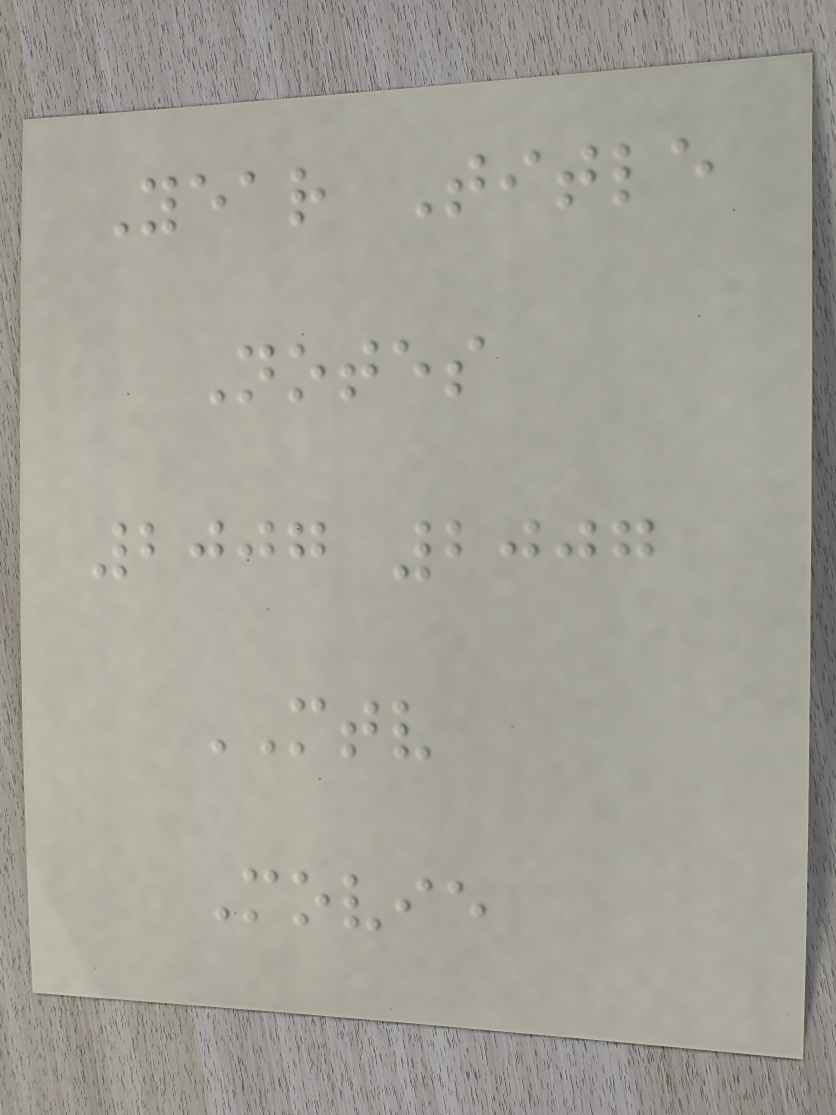Year Title
Notes
2007 2007
MTV
Movie
